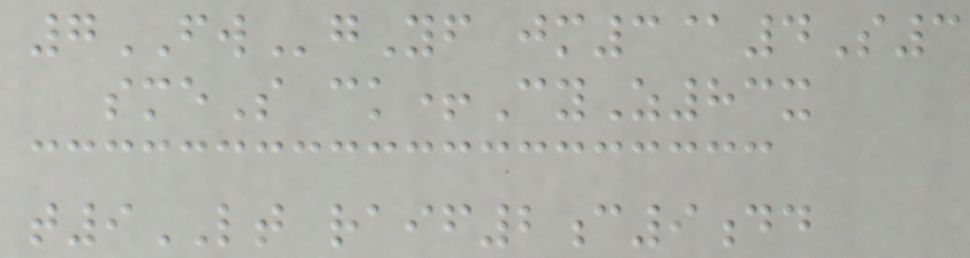7FWgYf jm3@4S3
smeS ck+CyZ83x
t9LT raif2c9dd
